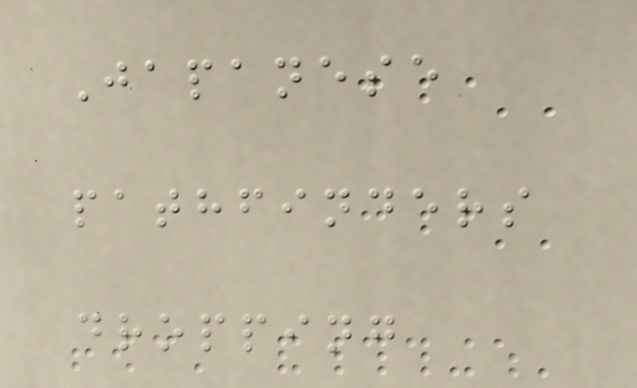Japanese
pathfinders
dropping
